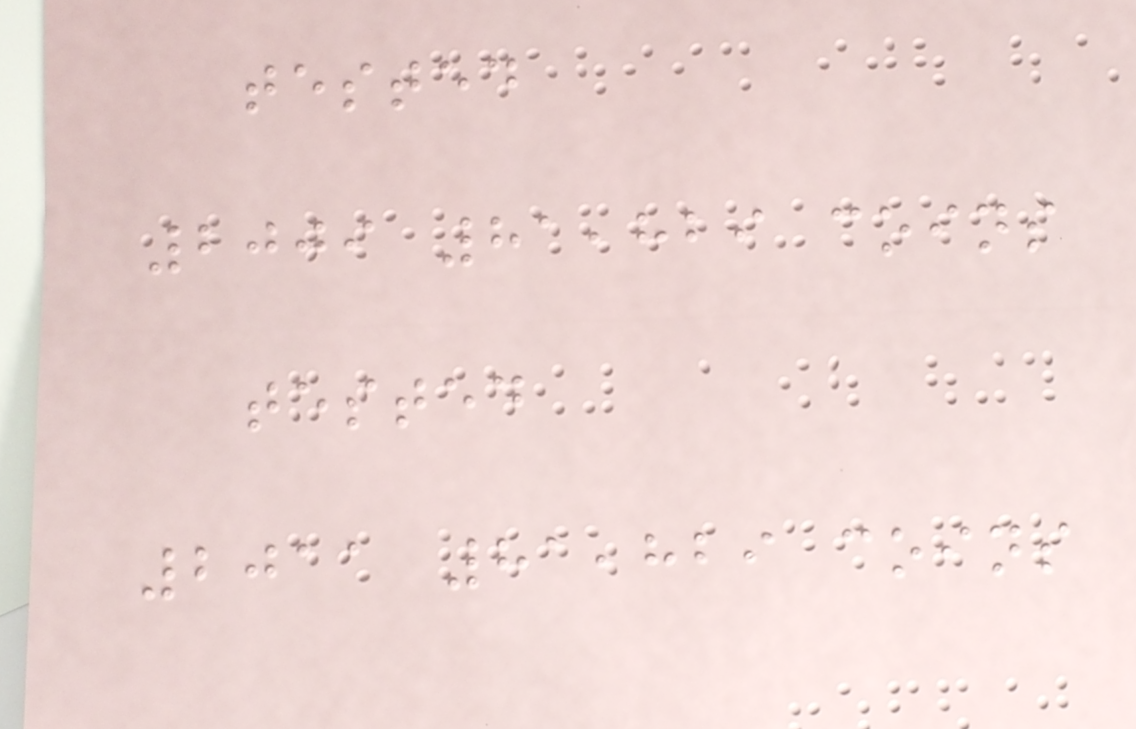tested
2009 81,829 coins
tested
2011 81,829 coins
